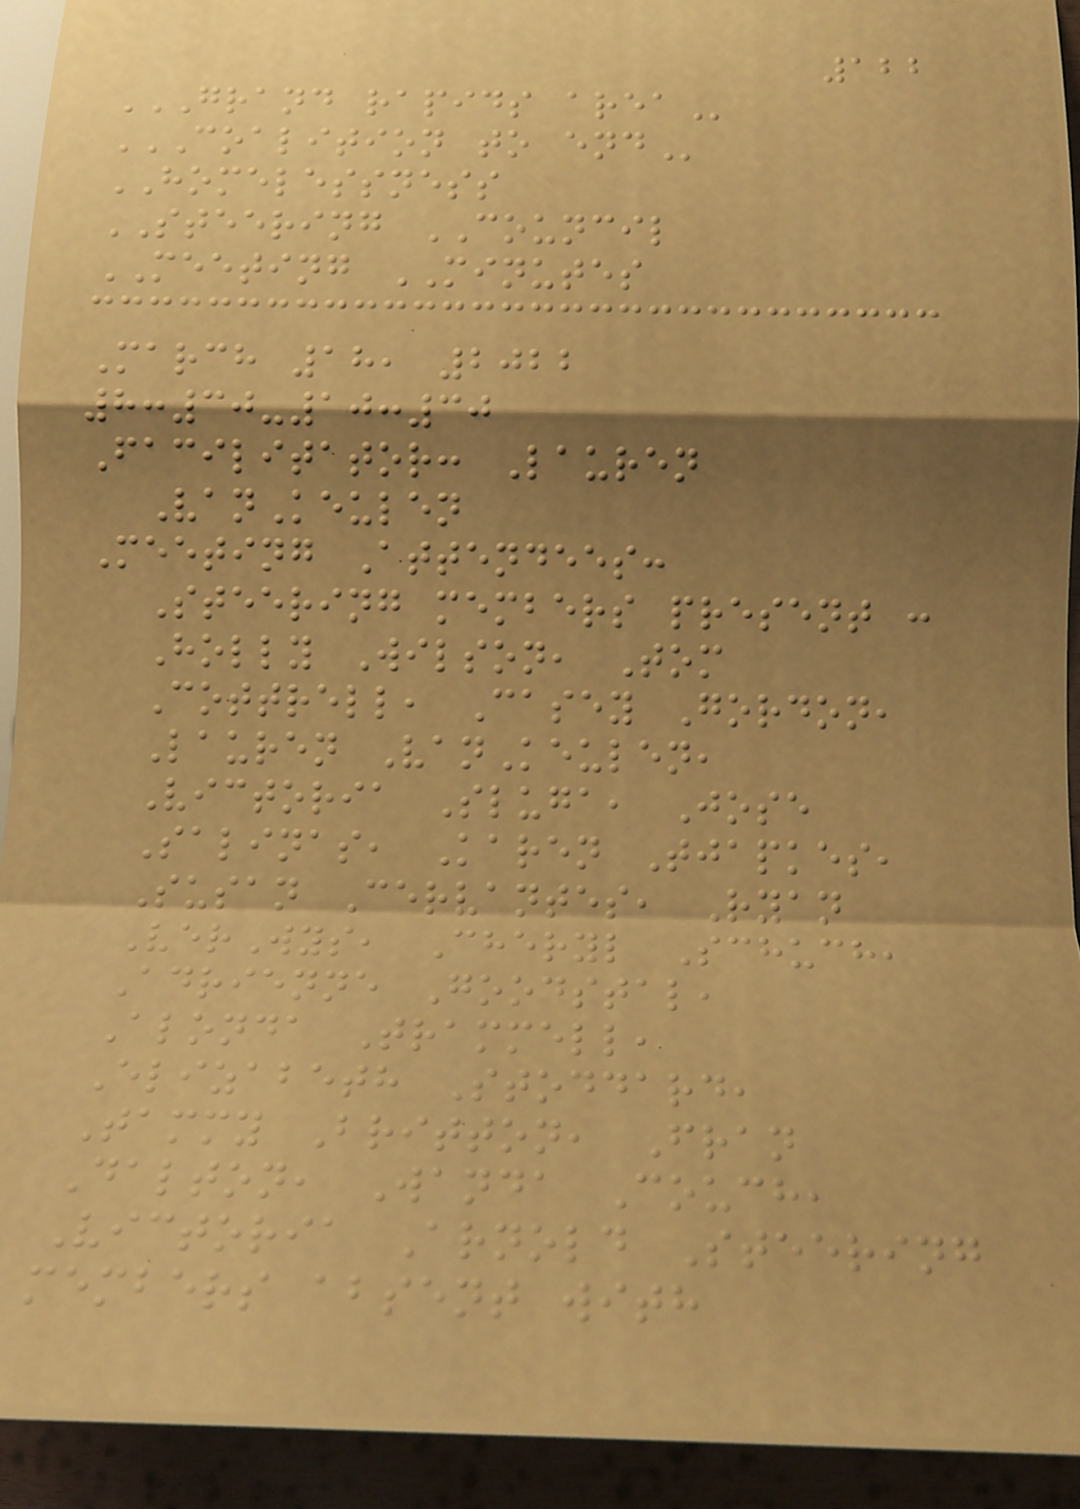122
GRAND RAPIDS AREA
COALITION TO END
HOMELESSNESS
STEERING COUNCIL
MEETING MINUTES
March 18, 2022
8:30-10:30
Facilitator: Lauren
VanKeulen
Meeting Attendees:
Steering members present :
Holly Wilson, Tom
Cottrell, Casey Gordon,
Lauren VanKeulen,
Victoria Sluga, Jose
Salinas, Karen Tjapkes,
Susan Cervantes, Ryan
VerWys, Cheryl Schuch,
Adrienne Goodstal,
Alonda Trammell,
Elizabeth Stoddard,
Tammy Britton, Fran
Dalton, Wanda Couch,
Victoria Arnold Steering
members absent with
